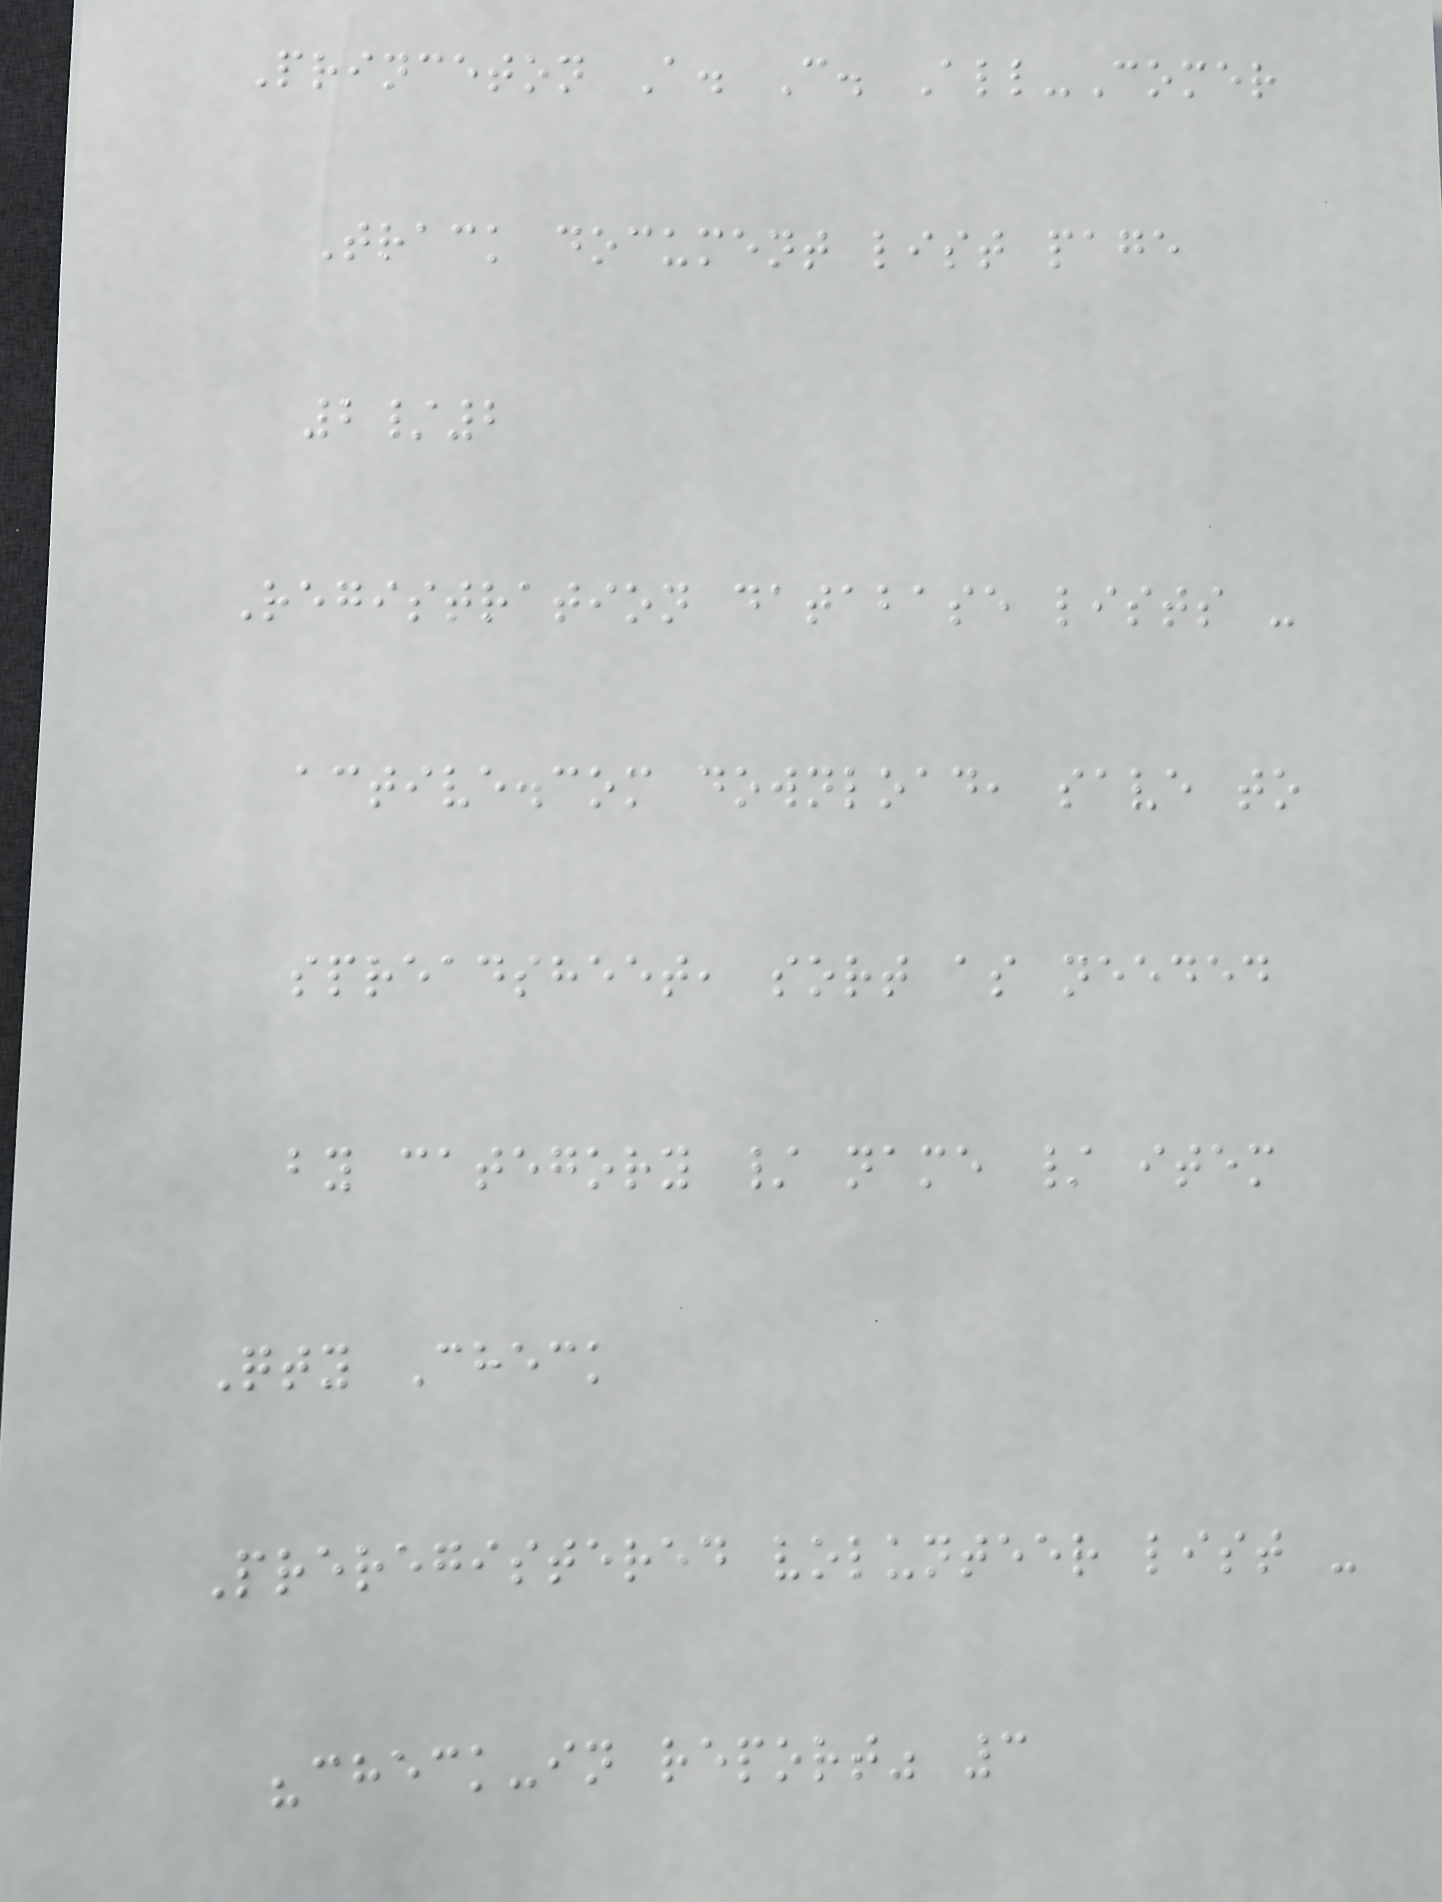Princeton A. C. All-Comer
Track document list page
2/2
Registration database lists -
active.com download, save to
spreadsheet, sort as needed
by category / name / item
Qty Check
Preregistered volunteer list -
"check-in report" 3
